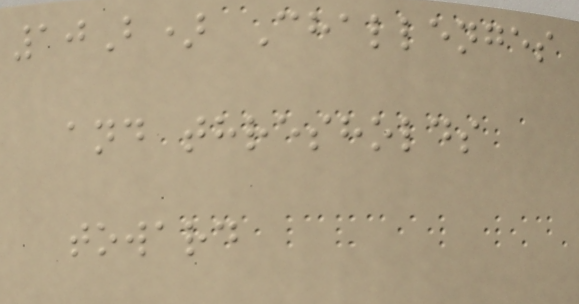10B) Challenges
and thresholds
toward
